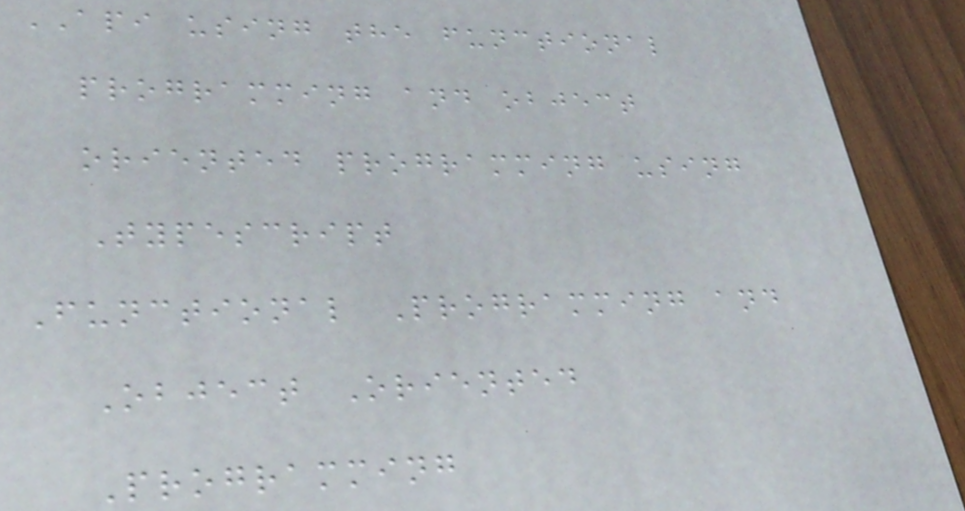API using the functional
programming and object
oriented programming using
Typescript
Functional Programming and
Object Oriented
Programming
